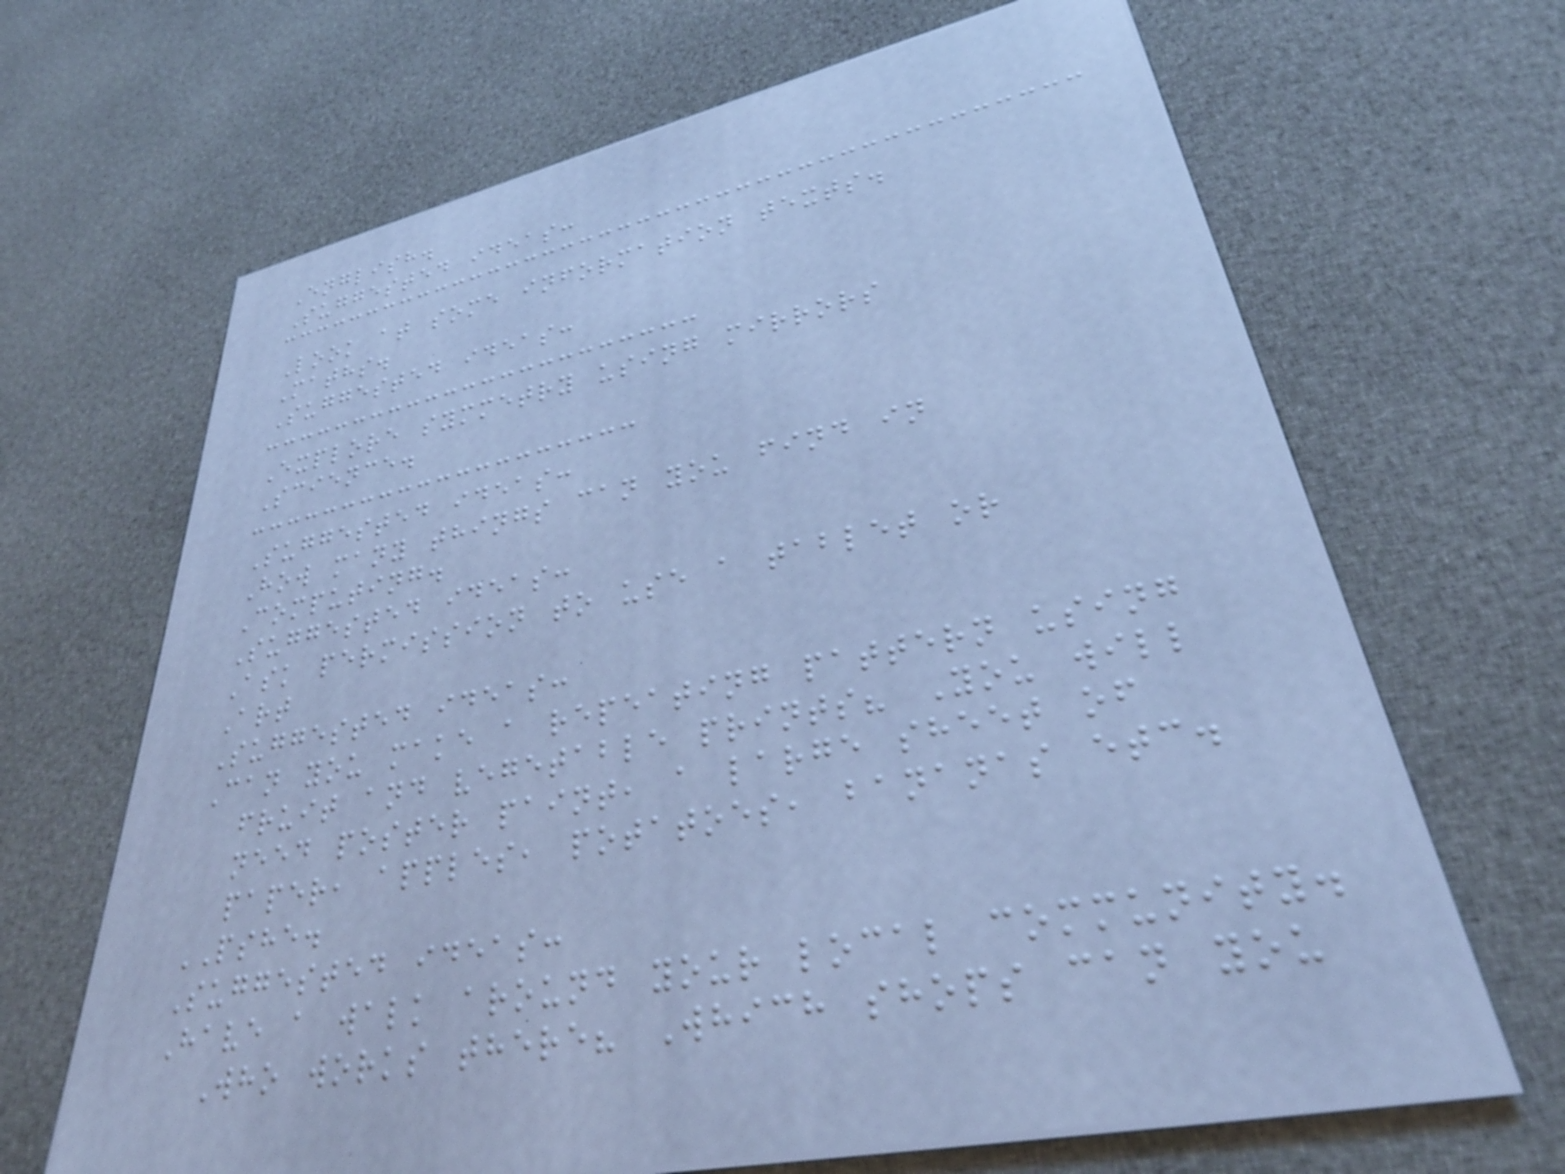English.
Suggested ideas:
Look at some information texts.
Maths.
Suggested ideas:
Explore symmetry using mirrors
Science.
Suggested ideas:
How many things can you find in
Computing.
Suggested ideas:
Ask permission to use a tablet or
Art
Suggested ideas:
Can you make a repeating pattern using
fruit and vegetable prints? You will
need poster paint, a large sheet of
paper, apples, potatoes, bananas etc.
PSHE.
Suggested ideas:
Have a walk around your local community.
Who works there? Which shops can you
